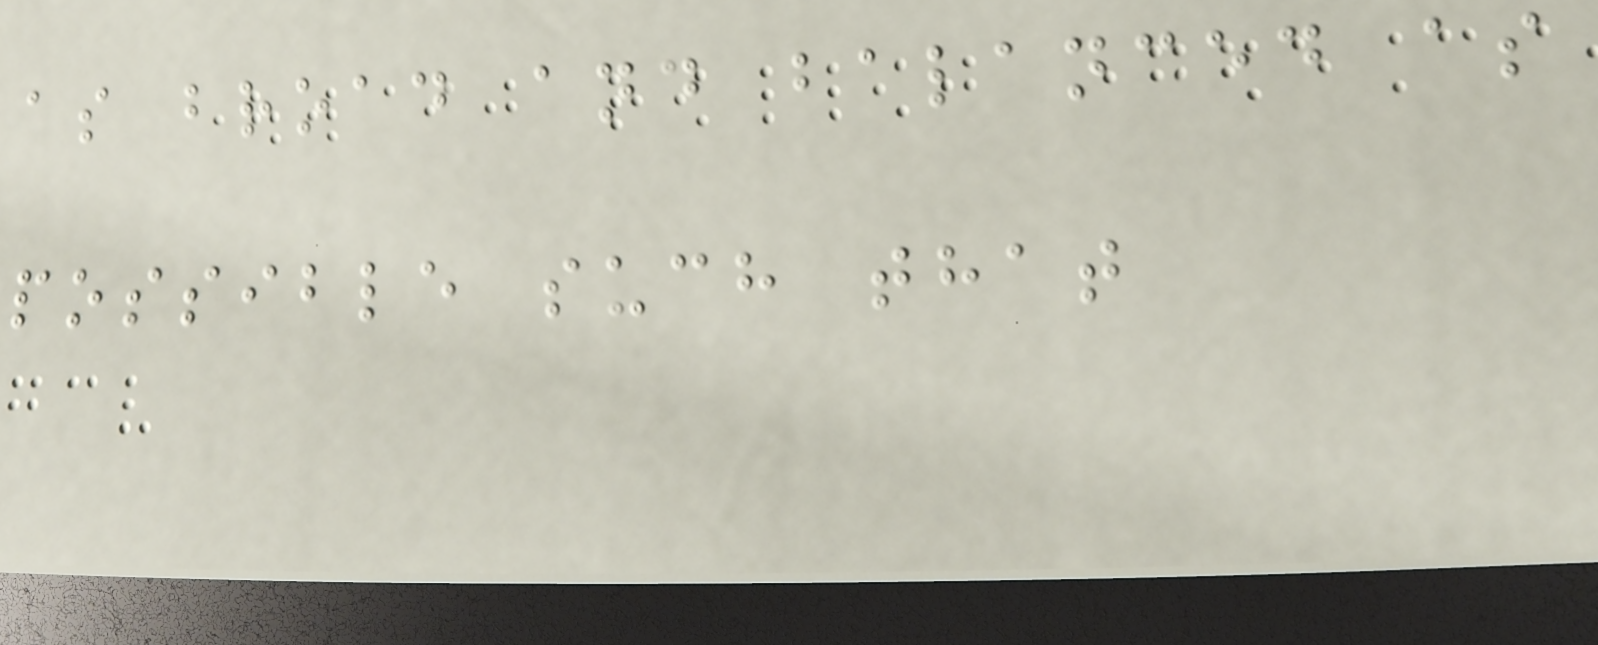as broad and balanced as
possible such that
